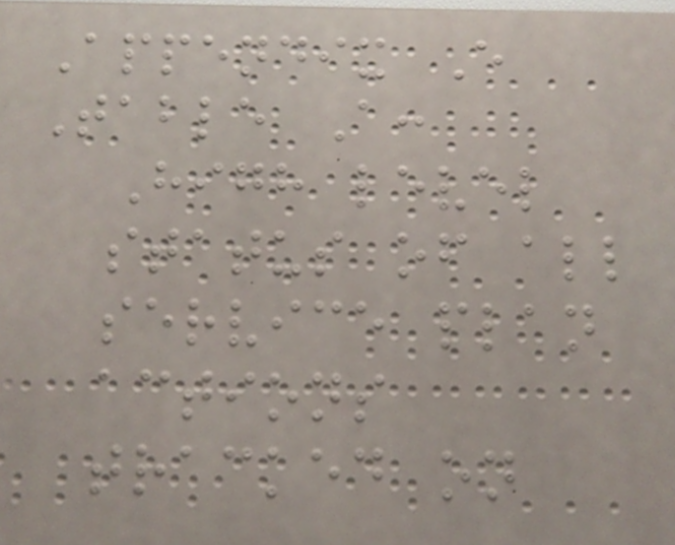Appendix E
Table A:
High level
status of all
service plan
actions
tracked on
